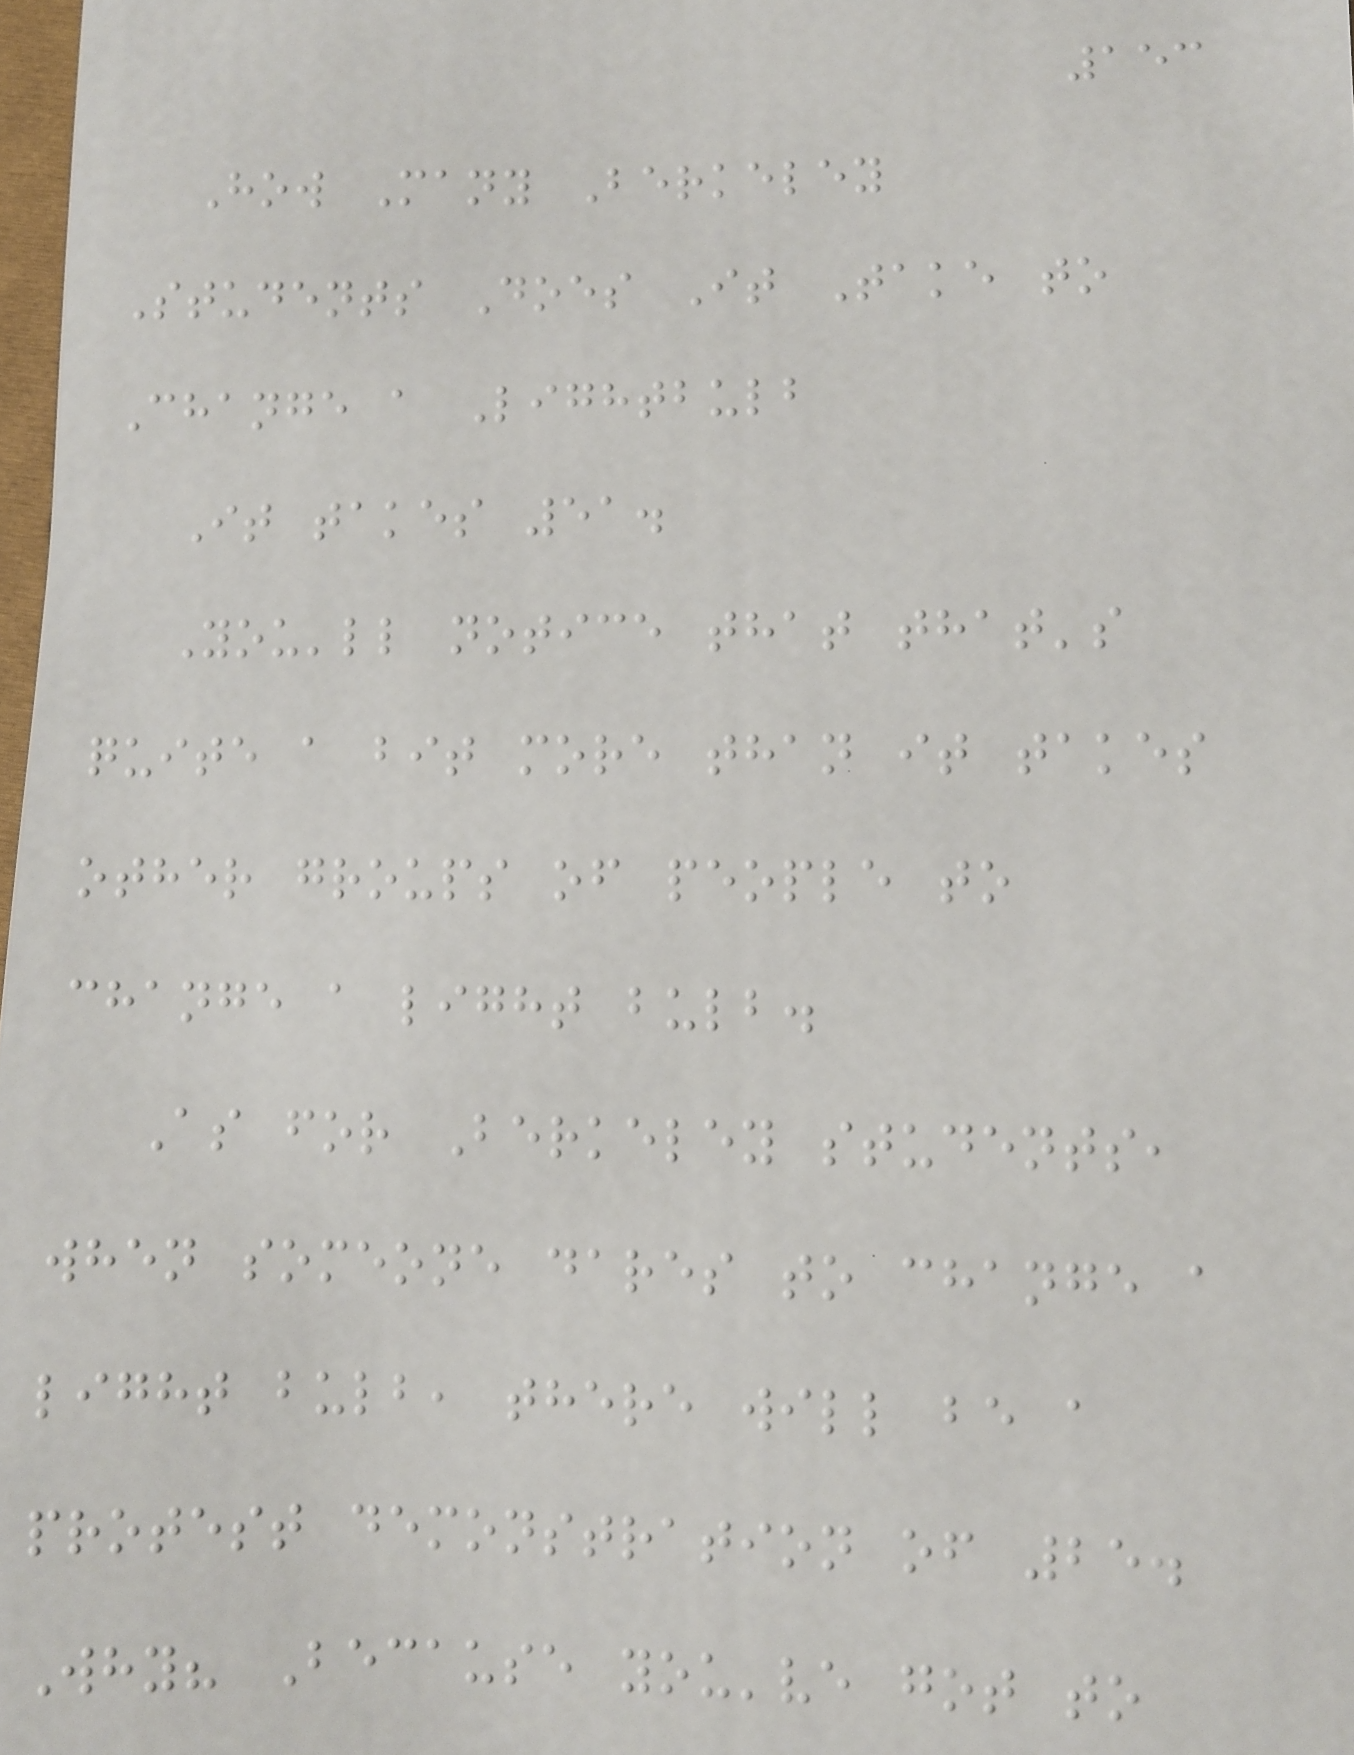153
How Many Berkeley
Students Does It Take to
Change a Lightbulb
It takes 51.
You'll notice that that's
quite a bit more than it takes
other groups of people to
change a light bulb.
As for Berkeley students,
when someone dares to change a
light bulb, there will be a
protest demonstration of 25.
Why? Because you've got to
